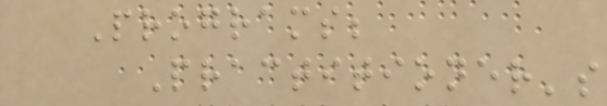Programs;
Practitioner's
